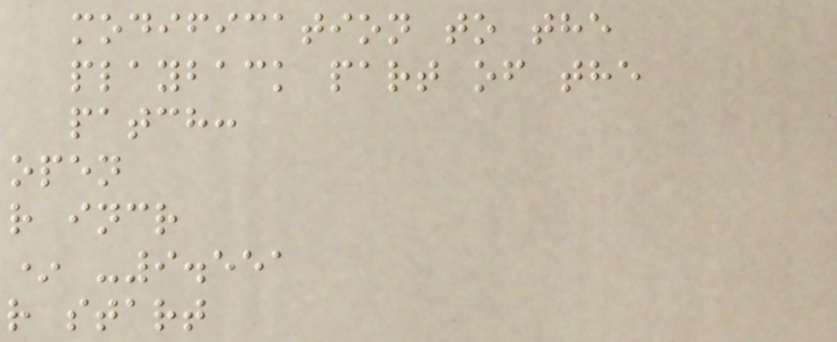modification to the
playback part of the
patch:
open
r incr
* -9.551
r start
